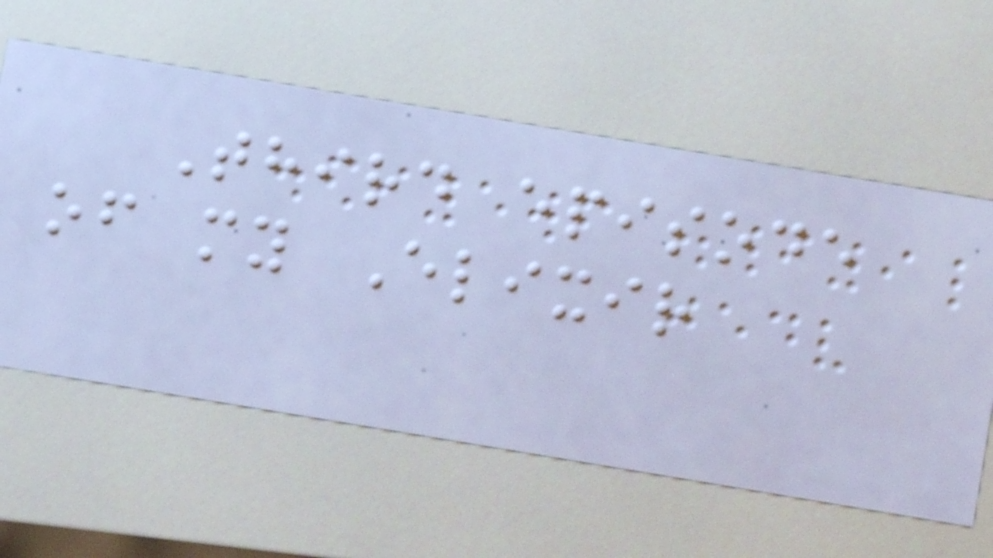Third episode
of my Elixir
